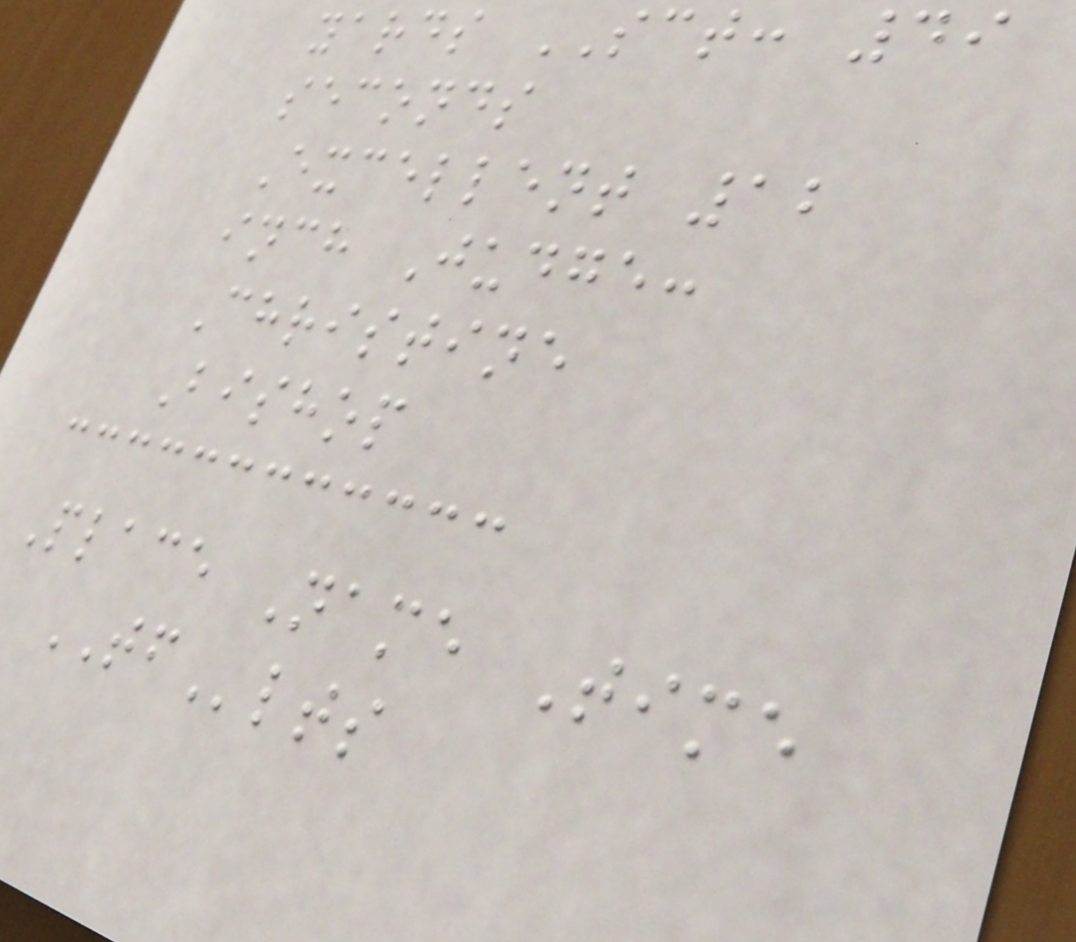yards SCT: 49
seconds
Excellent 12
inch Judge:
Christine
Bishop
Place Name Time
TFlts
